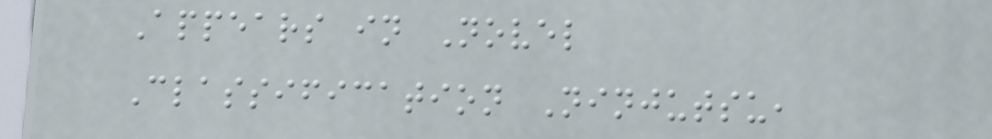Appears in Novel
Classification Ninjutsu,
